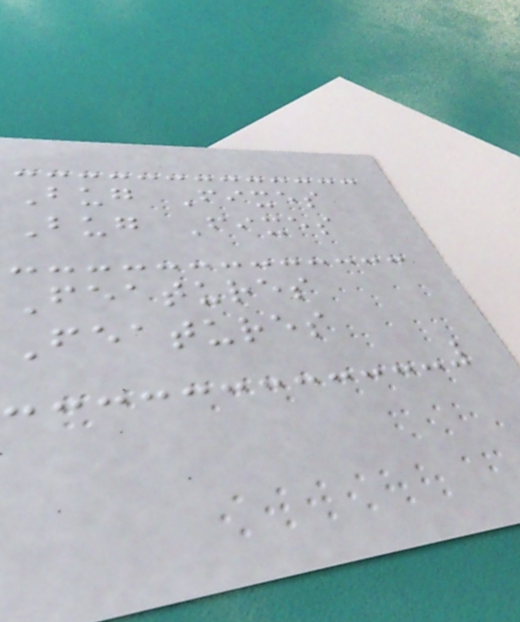Bug Fixes
Bug Fixes
Features
Features
